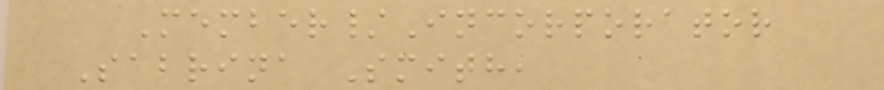Member/Incorporator
Sabrina Smith,
